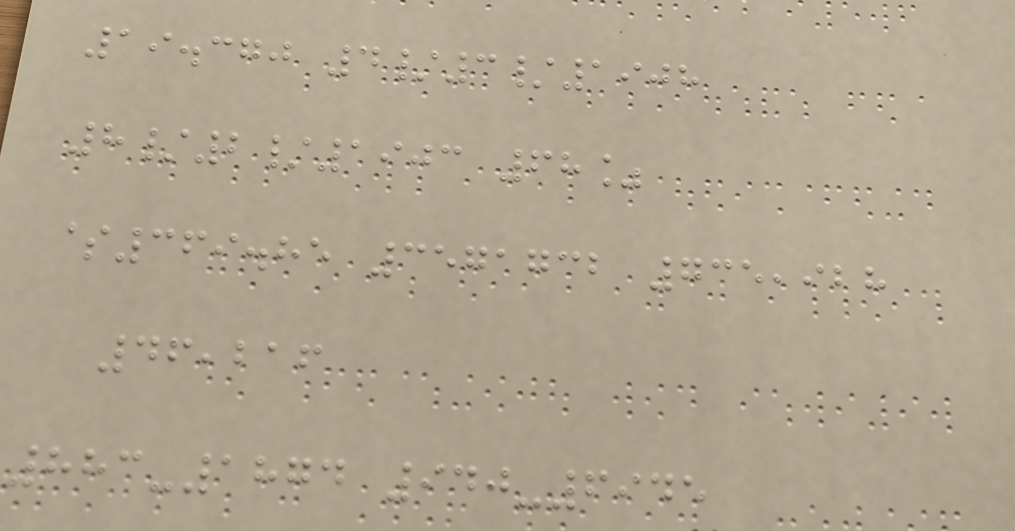19.370 4/3/1908
8/2/1903 68%
$369.85 3571732 735,928
46,216
883-1874 940-6945
